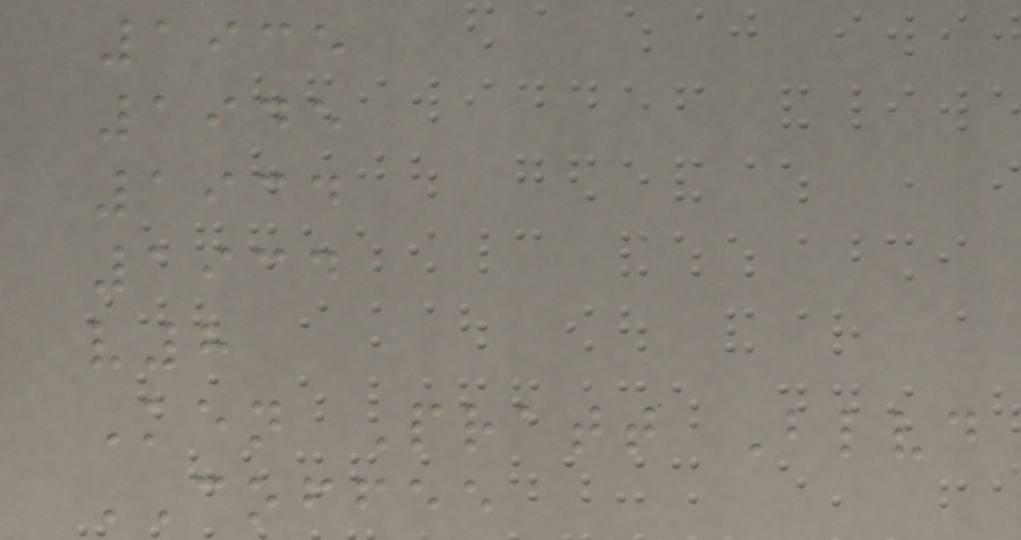1935
1945
1934
1934
v8
Ken Pratt Blvd
COFFEE
